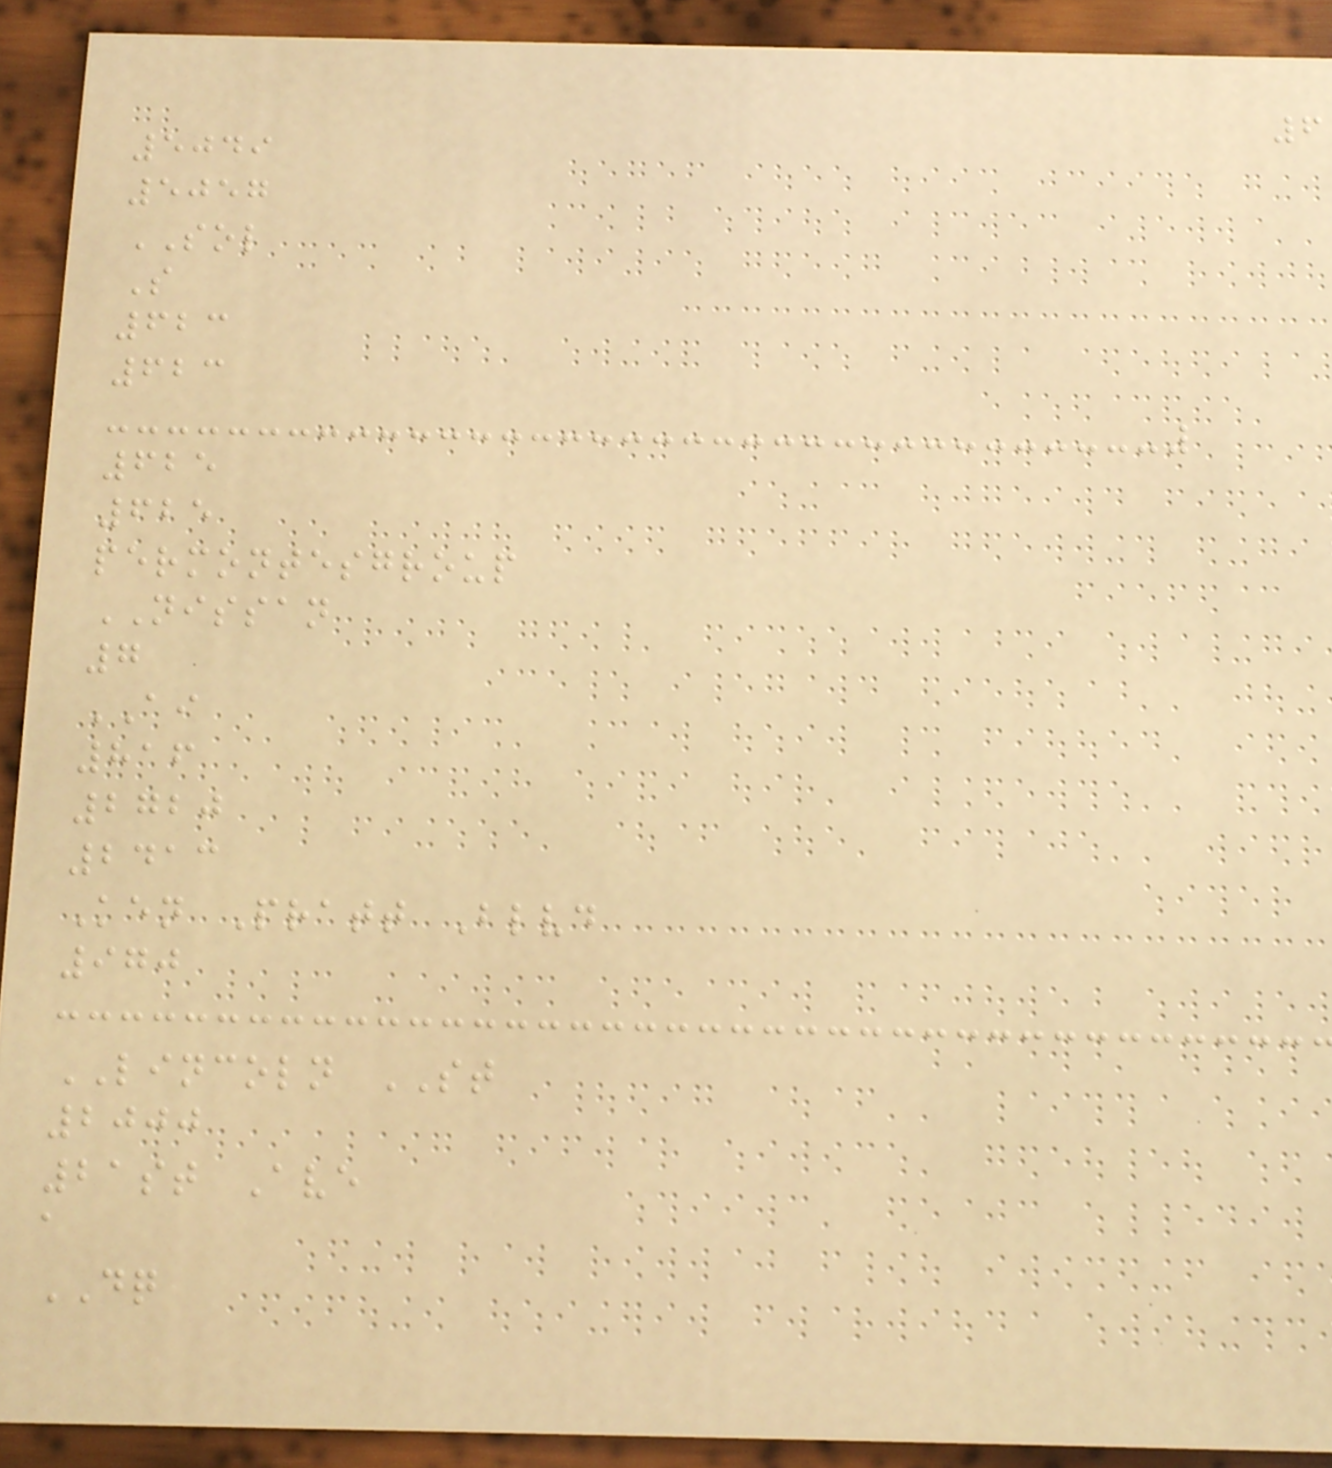6
5049
5057
SOL
S
623
623
625
625
permontesgroup
NISSAN
7
AI
816
2720
2413
Ken Pratt Blvd
970
LINCOLN ST
2000
21st Ave
a
DQ
